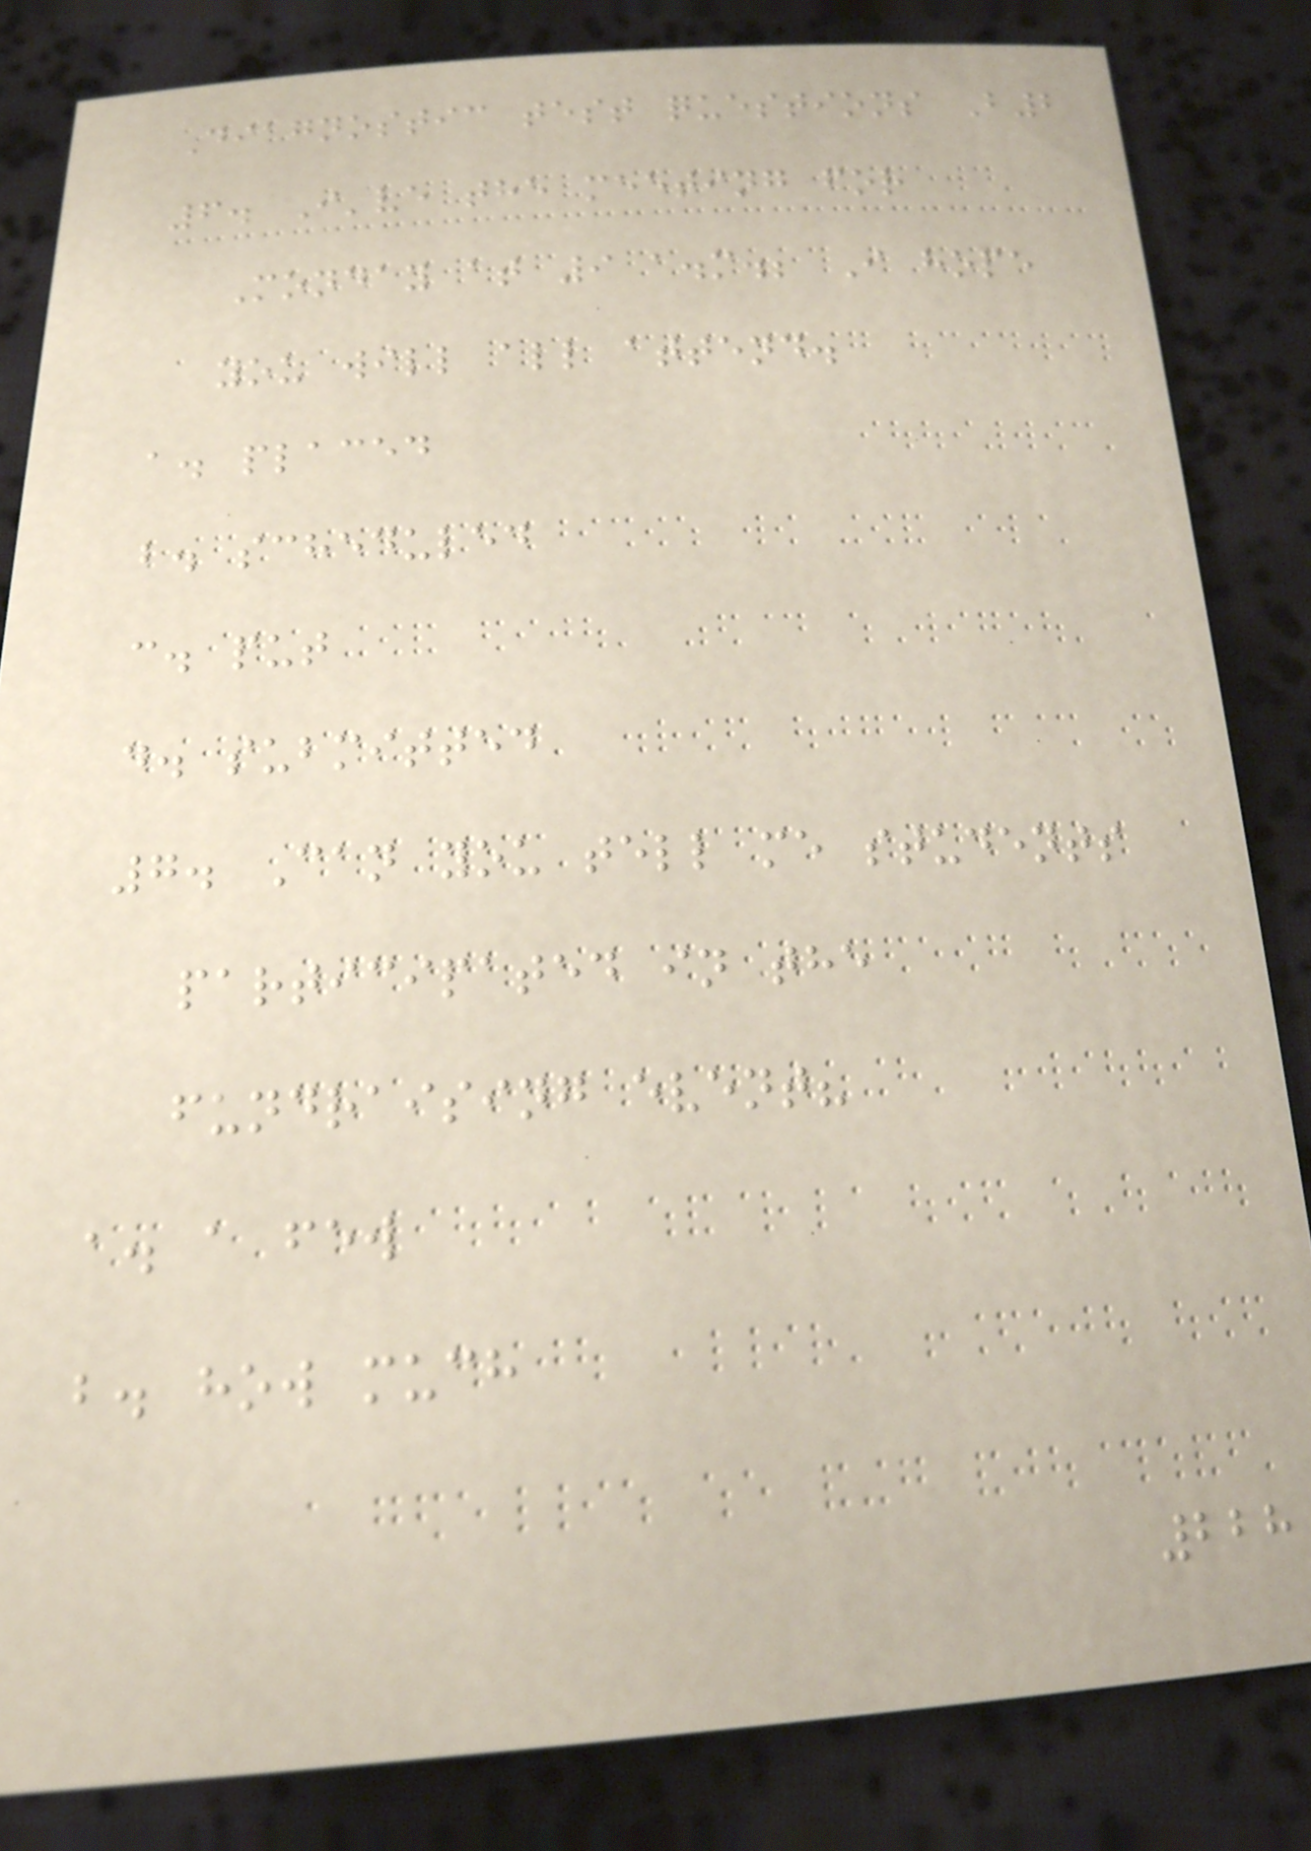Diagnostic test questions B2
6. I've the meeting for
Monday at 9 a.m.; I hope
you will all attend.
a. placed
b. scheduled
c. put
d. submitted
7. Can you tell me students
participated in the
fundraising event?
a. a few
b. how much
228
